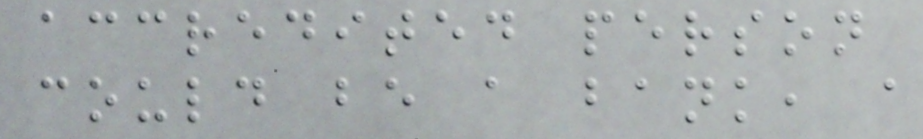accredited person
could be a bank, a
